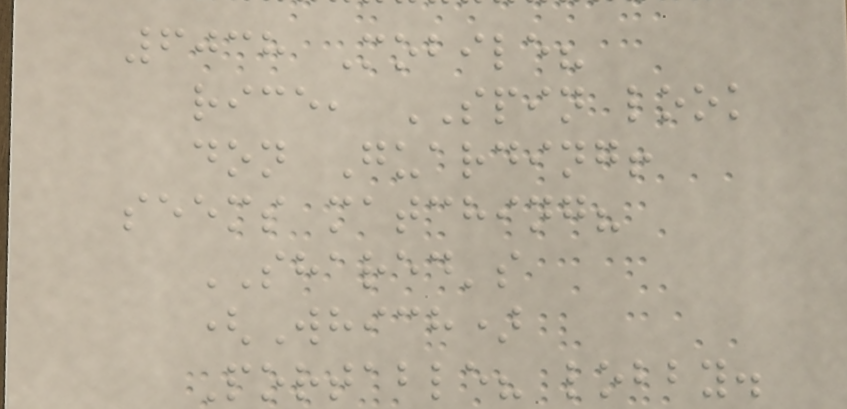6038 Mobile?
rice, SPIN look
don Guarding!
seems matching?
SHARED's
(Which)
Portable? lobby.
